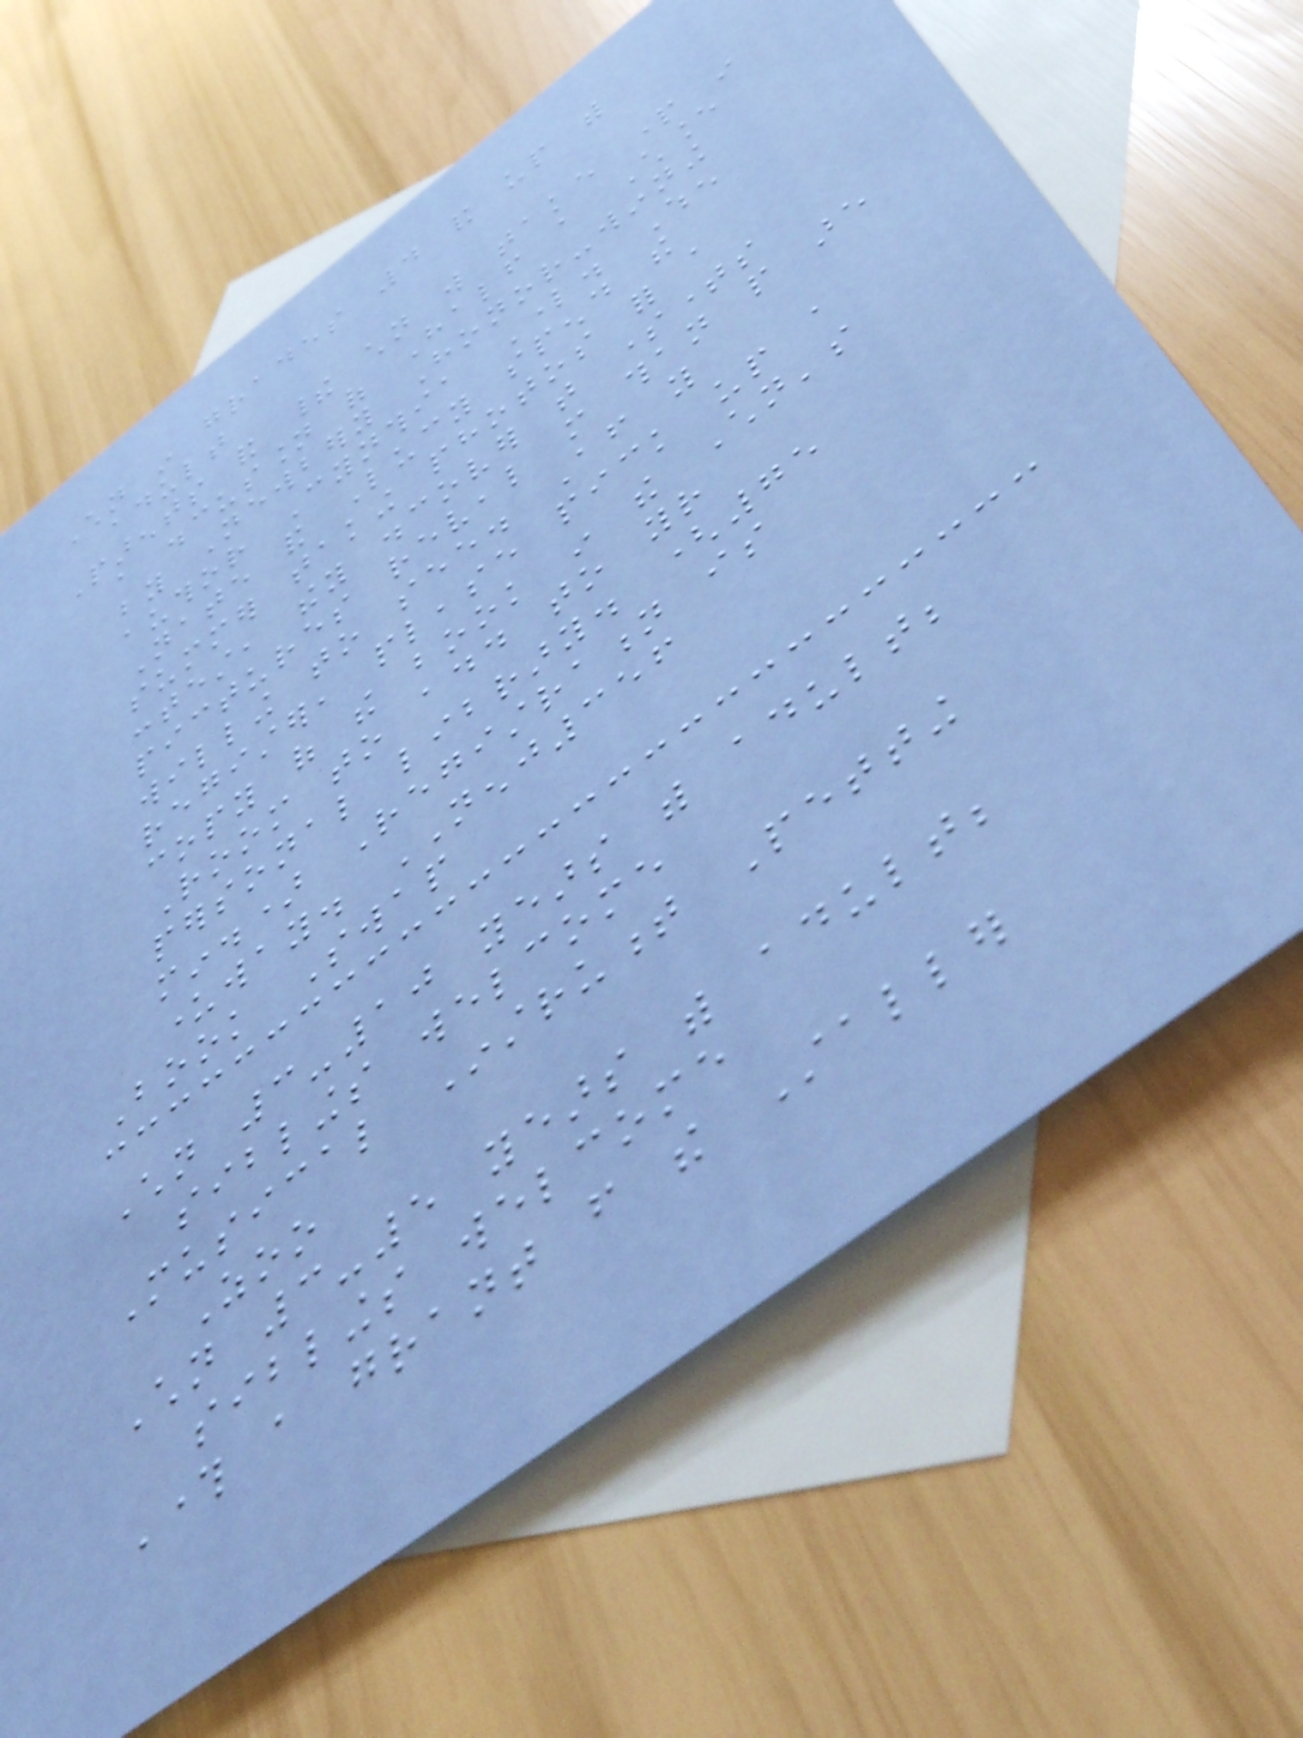Children in grades 4 and up with
adult
Parents and their children will take part in
a discussion of Half a Chance
by Newbery Honor-winning
author Cynthia Lord. When
Nate and Lucy spend the
summer taking photos for a
contest, they discover that sometimes
pictures reveal more than people are
willing to see. After you
register, please pick up a
copy of the book in the Children's
Room to add to your
personal library. (75
min.) Registration is
underway. NENJ356
Book Swap
Children 3-10 years with adult;
siblings welcome
Musical Instrument Petting
Zoo
Children 3-5 years with adult;
siblings welcome
Through a grant from the Staller
